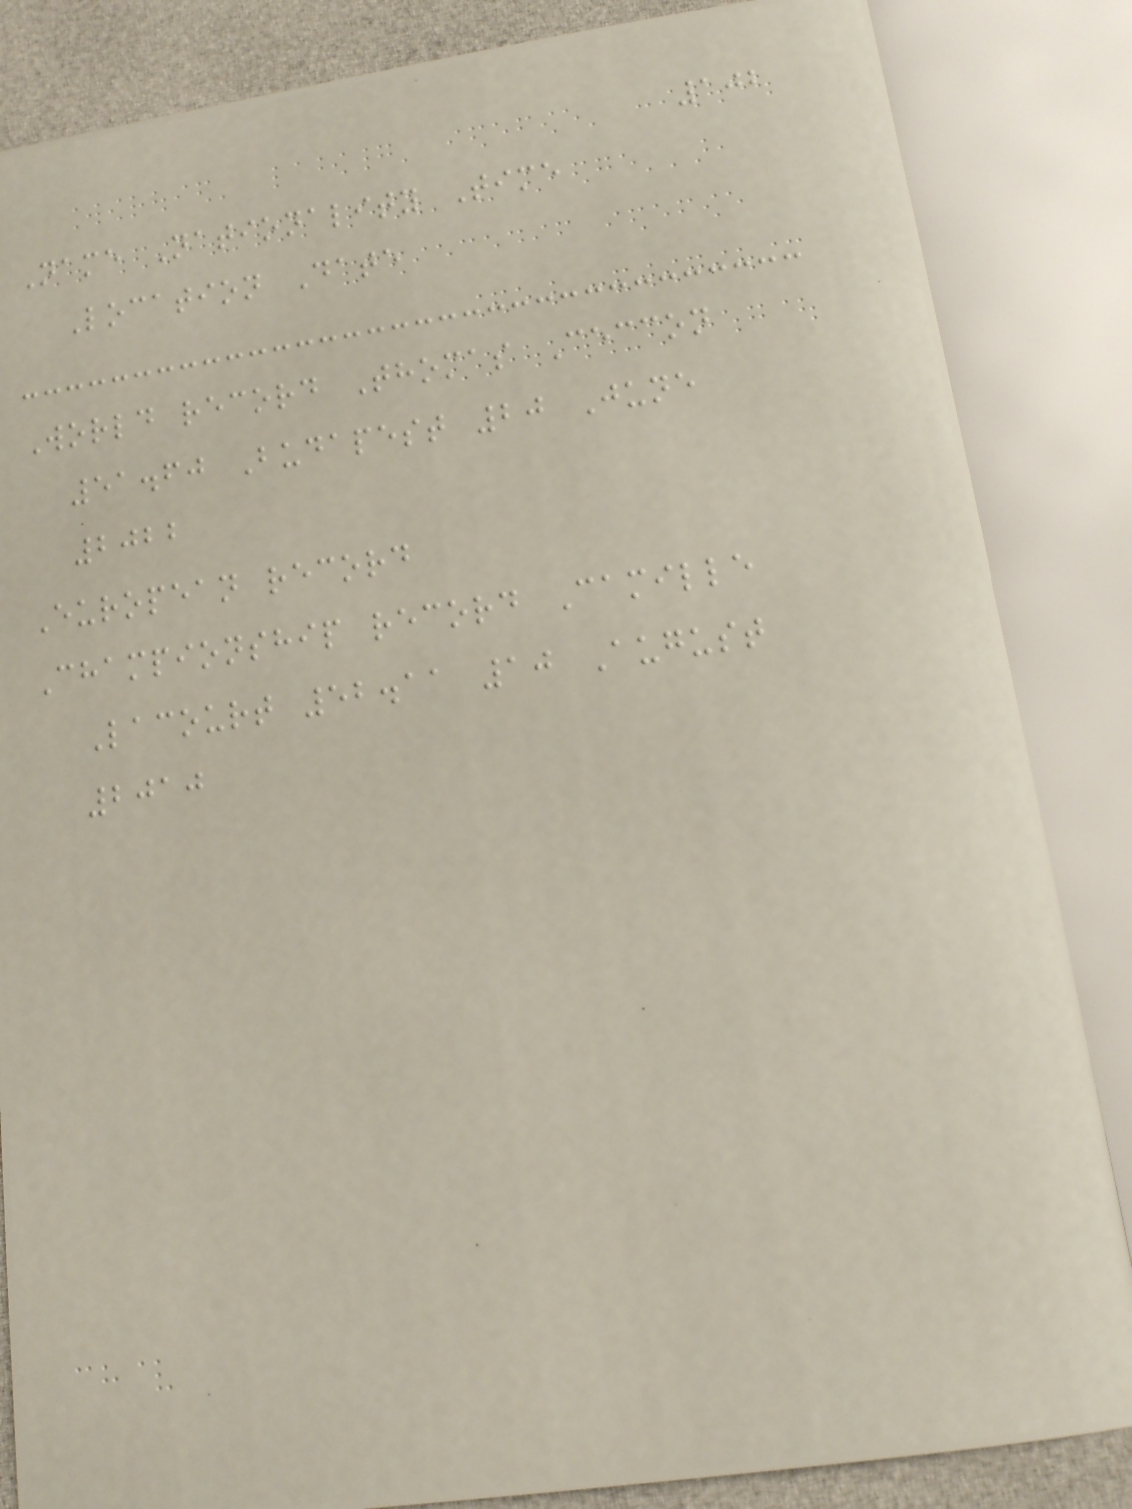102
Name Nationality Time
Location Date
World record Thomas Ceccon
51.60 Budapest 20 June
2022
European record
Championship record Camille
Lacourt 52.11 10 August
2010
